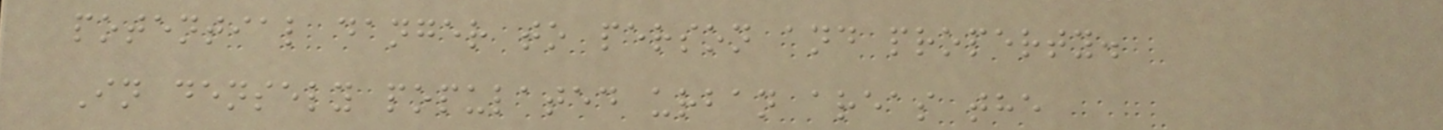potential danger to person and property.
In densely populated urban areas the
